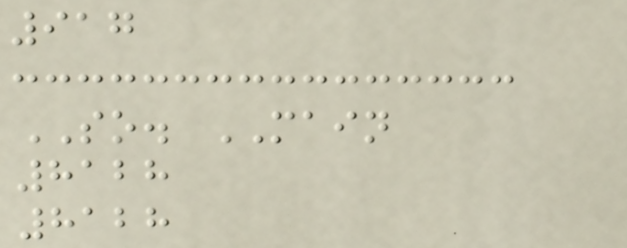917
SO. MAIN
8128
8128
